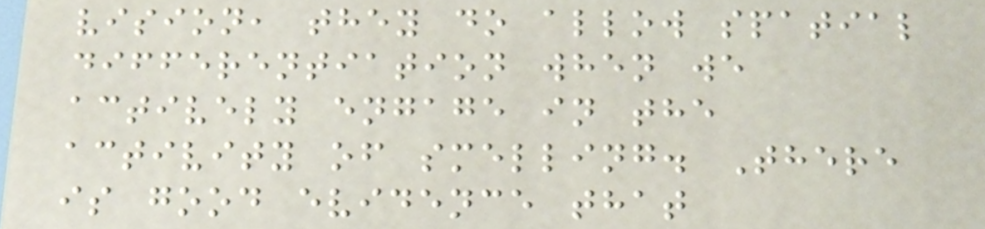vision, they do allow spatial
differentiation when we
actively engage in the
activity of smelling. There
is good evidence that
